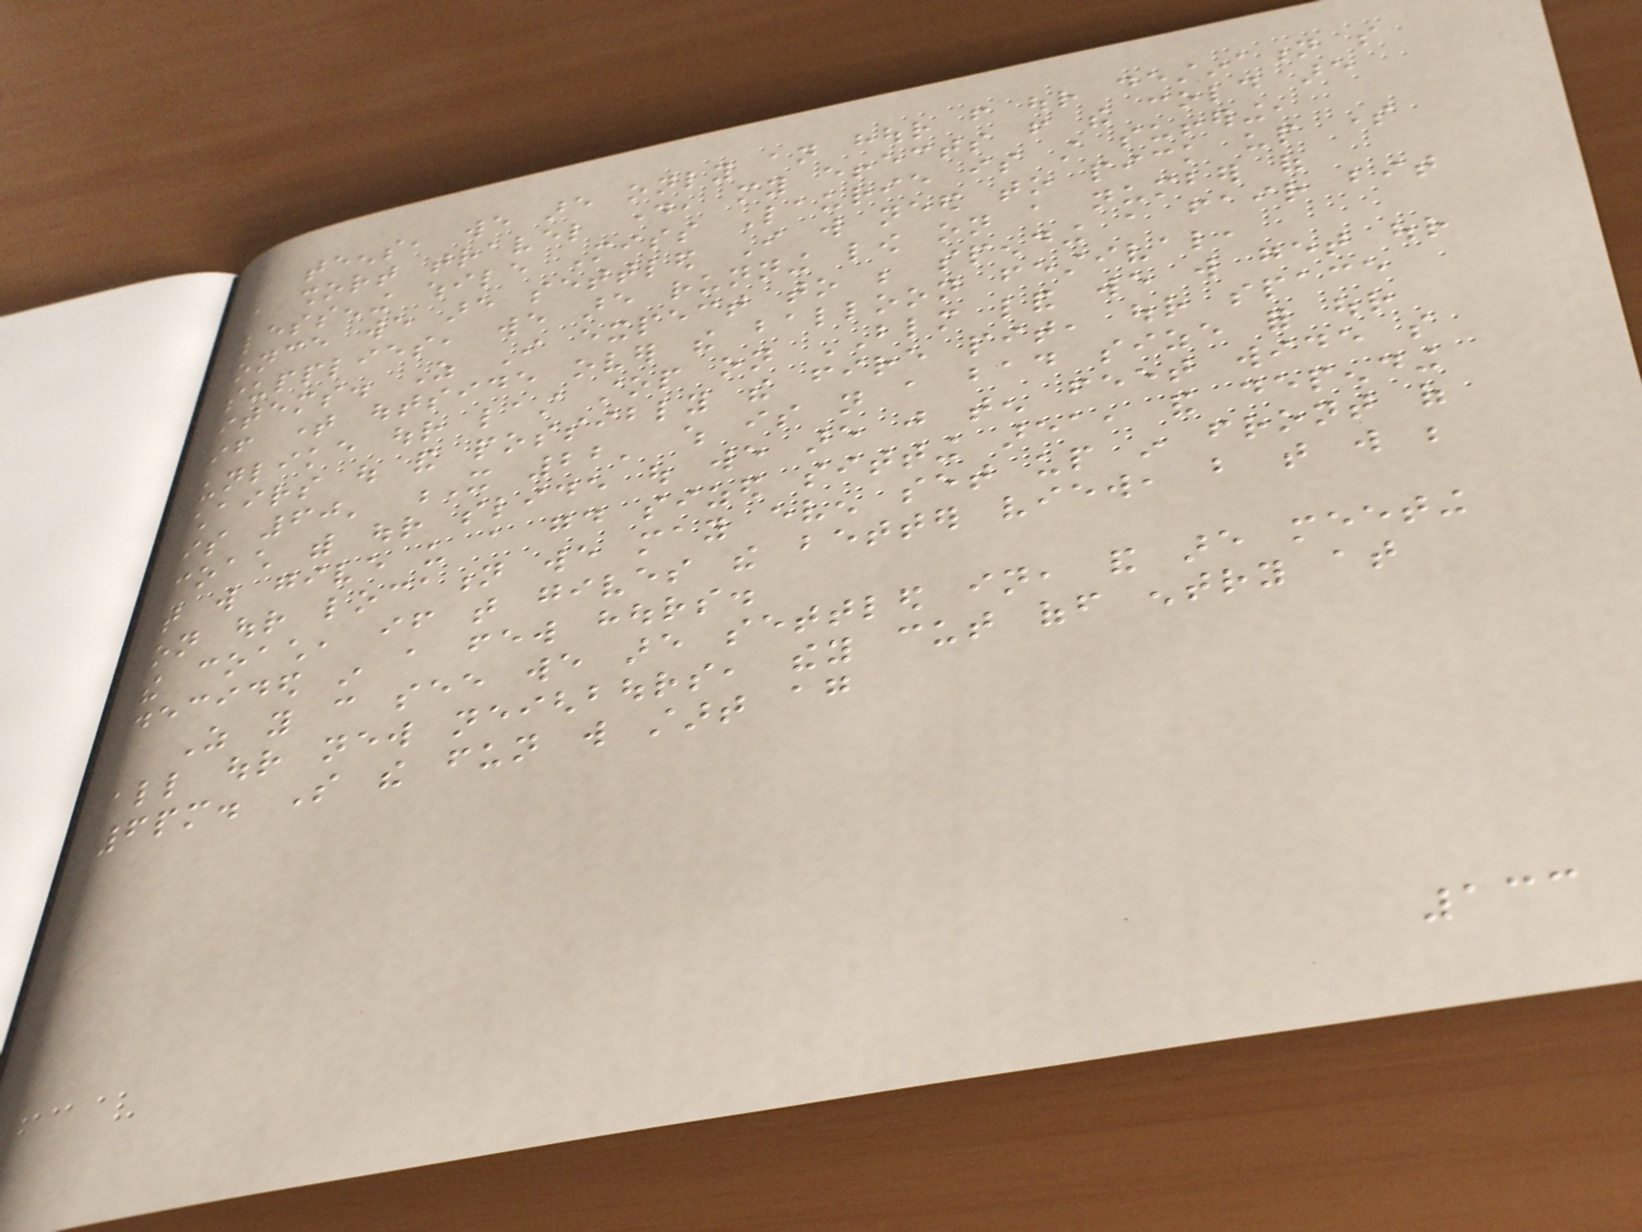teens, we are only an hour from our destination so
a short travel day, my effects from the cold are
lessening while Miss Laurie is still suffering,
once we are settled I will need to pick up some
supplies, we are running low on a number of
items. As I expect to be spending a fair bit
if time outside over the balloon festival,
unlike our last stop on BLM land we will get our
chairs out and possibly the fire pit, our space
is 60' X 22' which is not a bad size for our
coach with our slide out we are just ten feet wide so
that will give us a good sized sitting area, and depending
on our location we may even set up in front of
the coach, if that gives the better view, but that will be
decided in a few hours.
As you can see we are settled in, and are meeting
all our new neighbours, they cut off entry at
6pm. So the fun will start again
133
